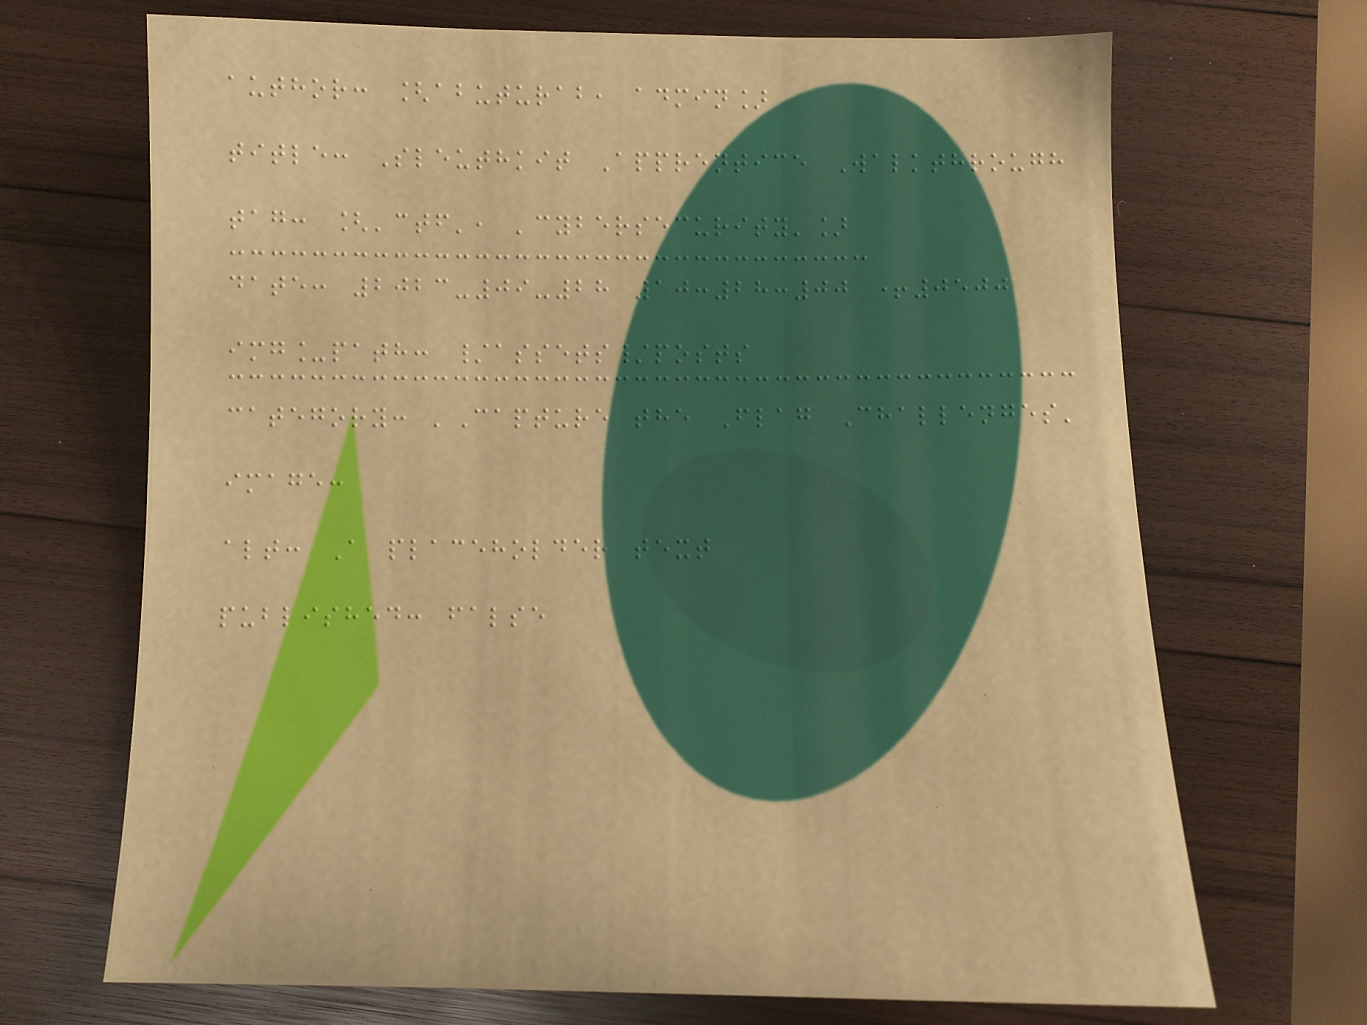author: [abuturab, admin]
title: Sleuthkit Apprentice Walkthrough
tag: ['ctf', 'cybersecurity']
date: 2023-09-28 10:28:00 +0500
img_path: /assets/posts
category: 'Capture the Flag Challenges'
image:
alt: A placeholder text
published: false
